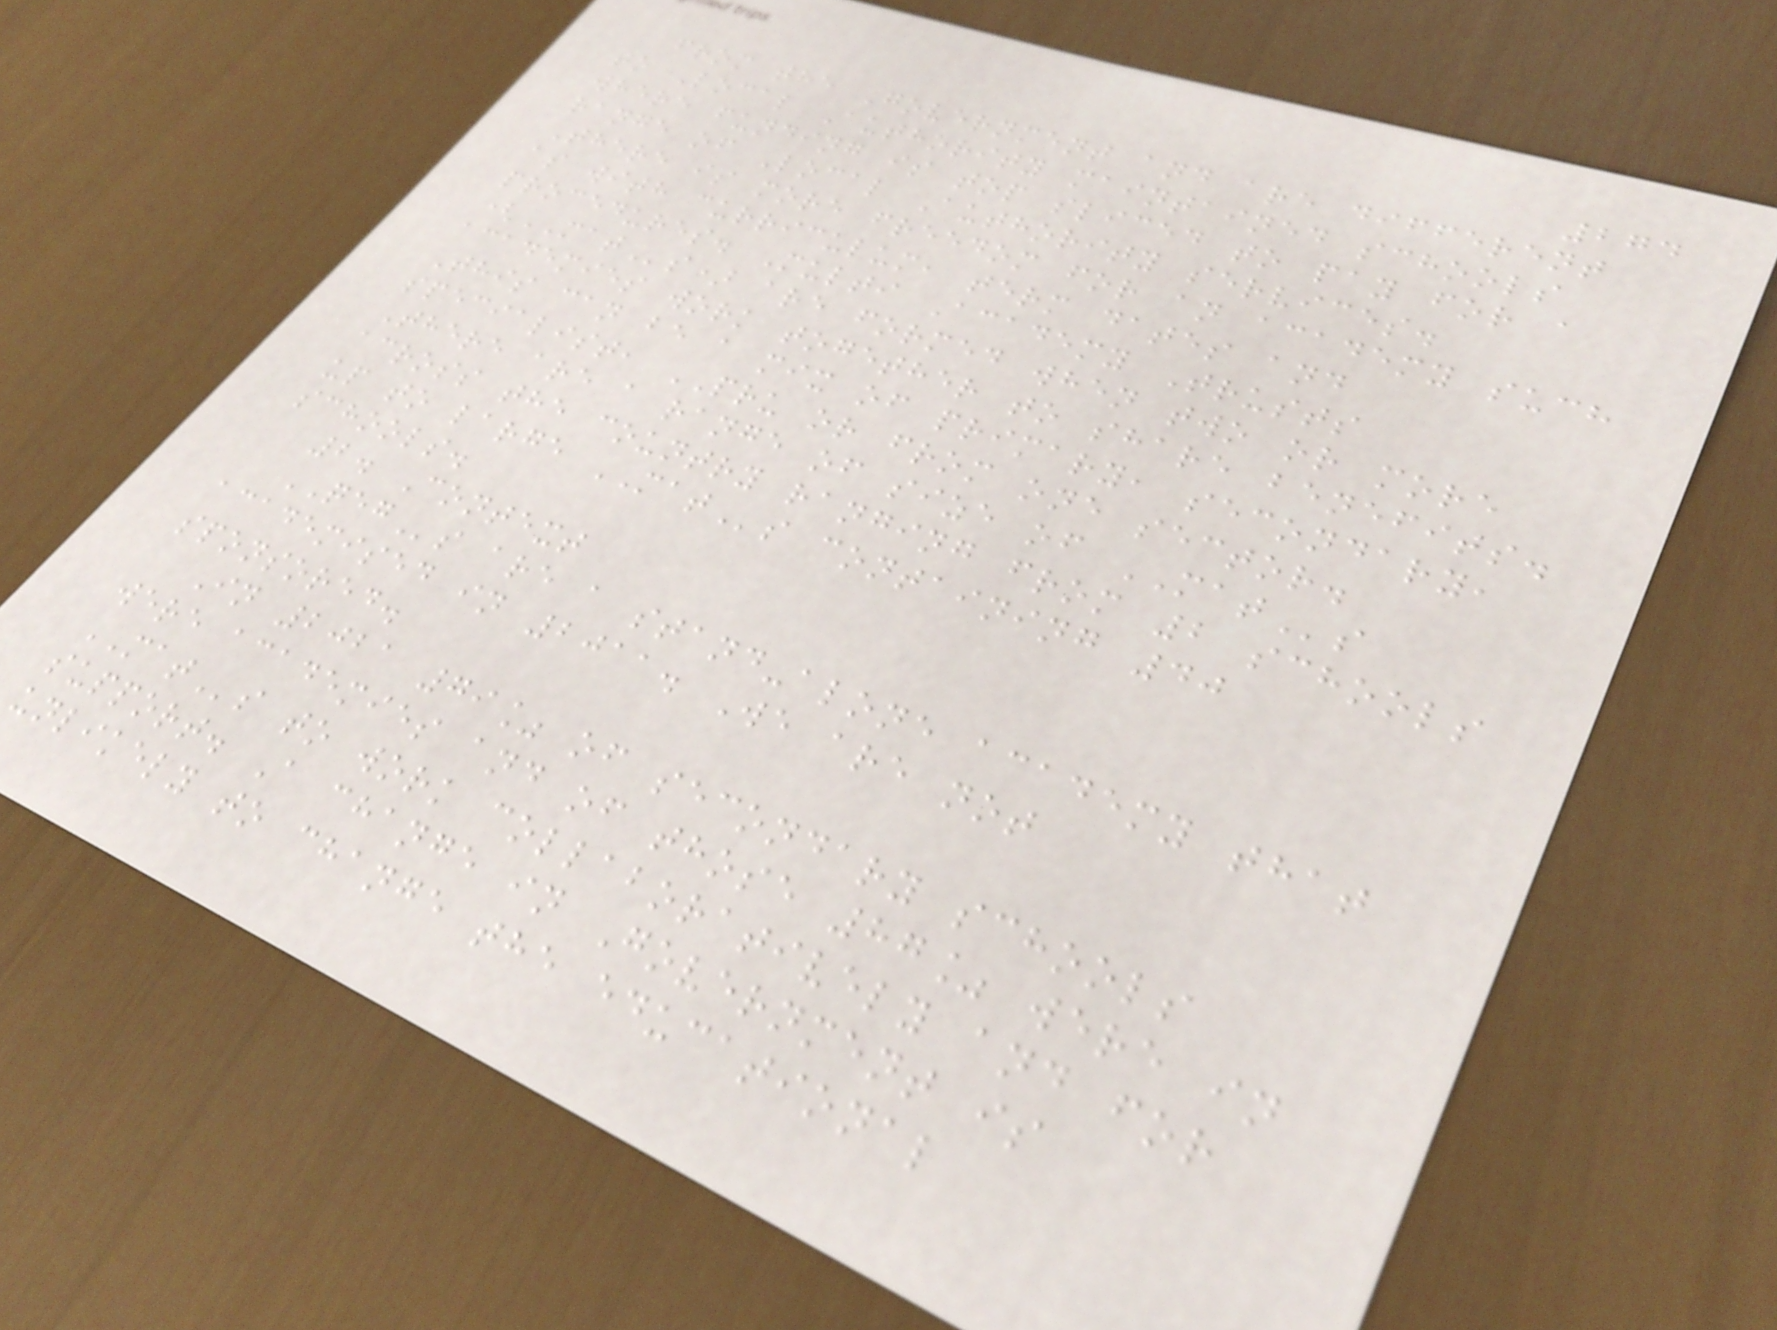274
from the Government and are different
to Local Authority maintained schools
where funding is top sliced to pay for a
range of Local Authority services.
There is more freedom for an academy such
as with curriculum, term dates and
procedures. Multi Academy Trusts
(MATs) are formed when two or more
academies work together to share benefits.
This can be a mix of primary, secondary,
specialist, PRU or from one sector.
There are a range of size of MATs
across the country ranging from 2 schools
up to large MATs containing 40
schools.
2. Context
QEGs are a stand-alone academy that
academised in 2011. We are not
sponsored.
In 2021 79% of secondary schools
were academies and of those 87% were in
MATs to work collaboratively and for
support. A change in Government is
unlikely to change the educational
